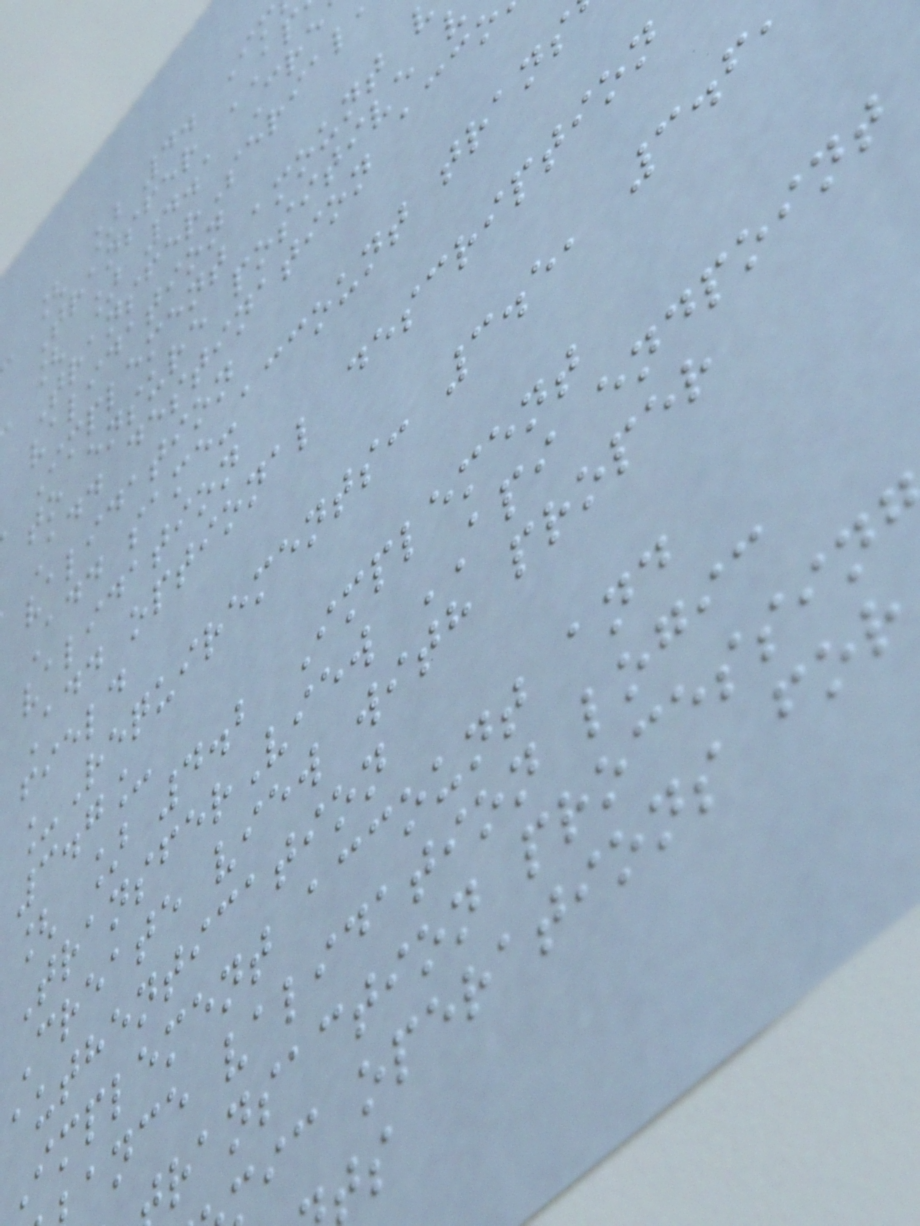[ ] 4. Im
Transfer AP
[ ] 4.1 Cre
TransferSerial
validation
Implement amount
to ensure positive
Add destination acco
validation
Add same-account trans
validation
Add optional description
field
_Requirements: 3.5, 3.6
3.7_
[ ] 4.2 Implement
TransferView API endpoint
Create view with proper
authentication
Implement account and
ance validation logic
ransaction processin
ic operations for
